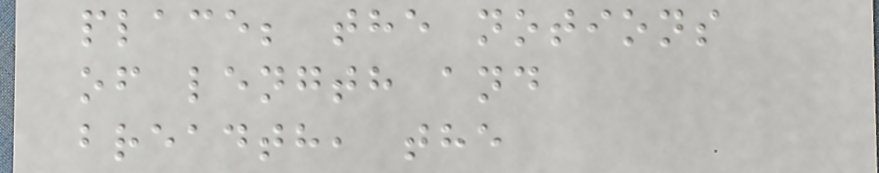place; the notions
of length and
breadth, the
